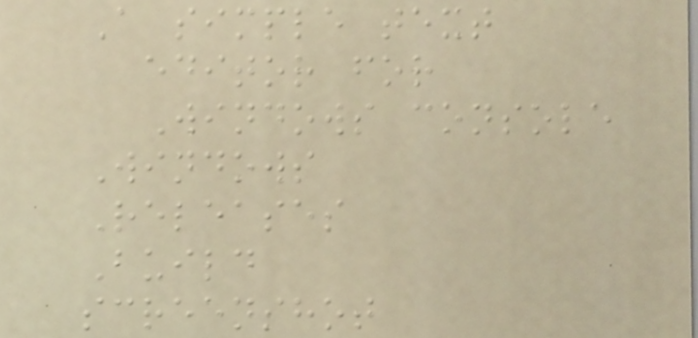A simple text
editor for
Windows console
Windows
Releases
Build
screenshot
